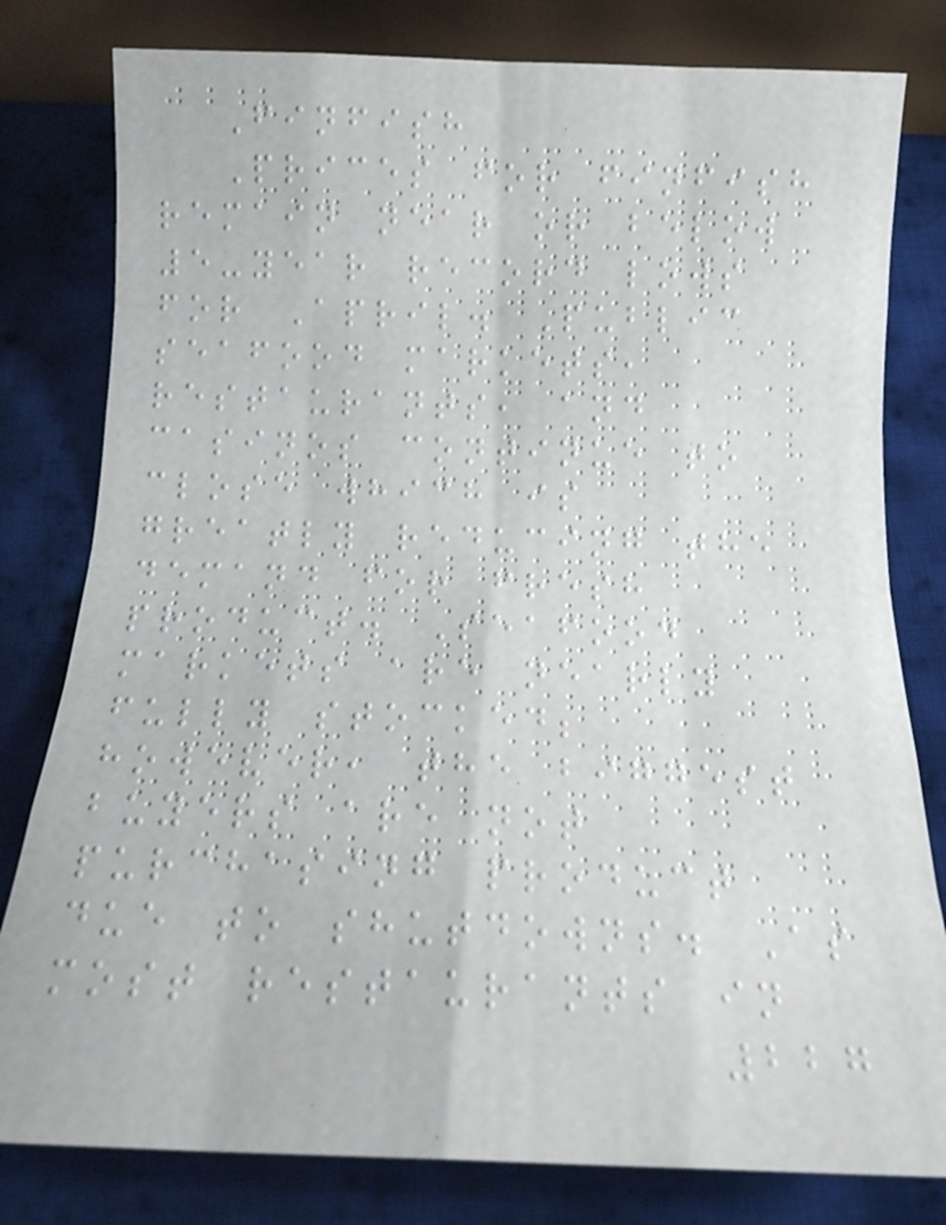Finfish
Prices for finfish
remain near or below
5-year record lows
for April. Public
seafood markets,
restaurants, and
casinos continue to
close which is
greatly reducing the
demand for fresh
product. Seafood
markets are nearly
fully stocked;
however, the biggest
buyers are not
purchasing product
due to shutdowns. As
most restaurants in
227
